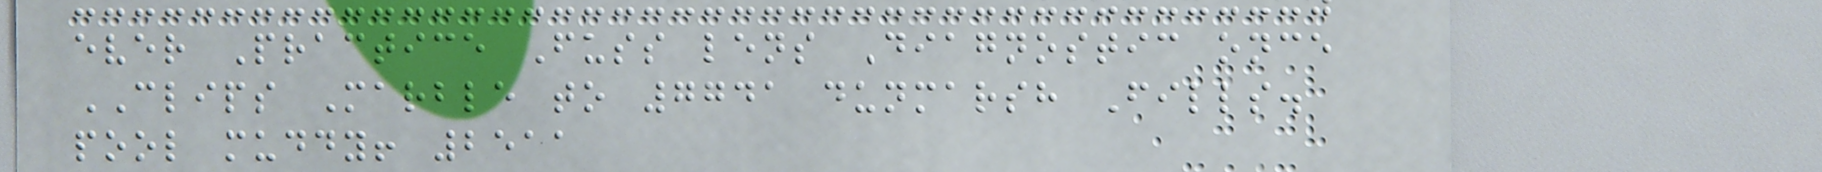ever Practice Fuss lens Diagnostic once
CLIPS Marble to 7741 dunmarsh Fills.
pool muddy! 2511
